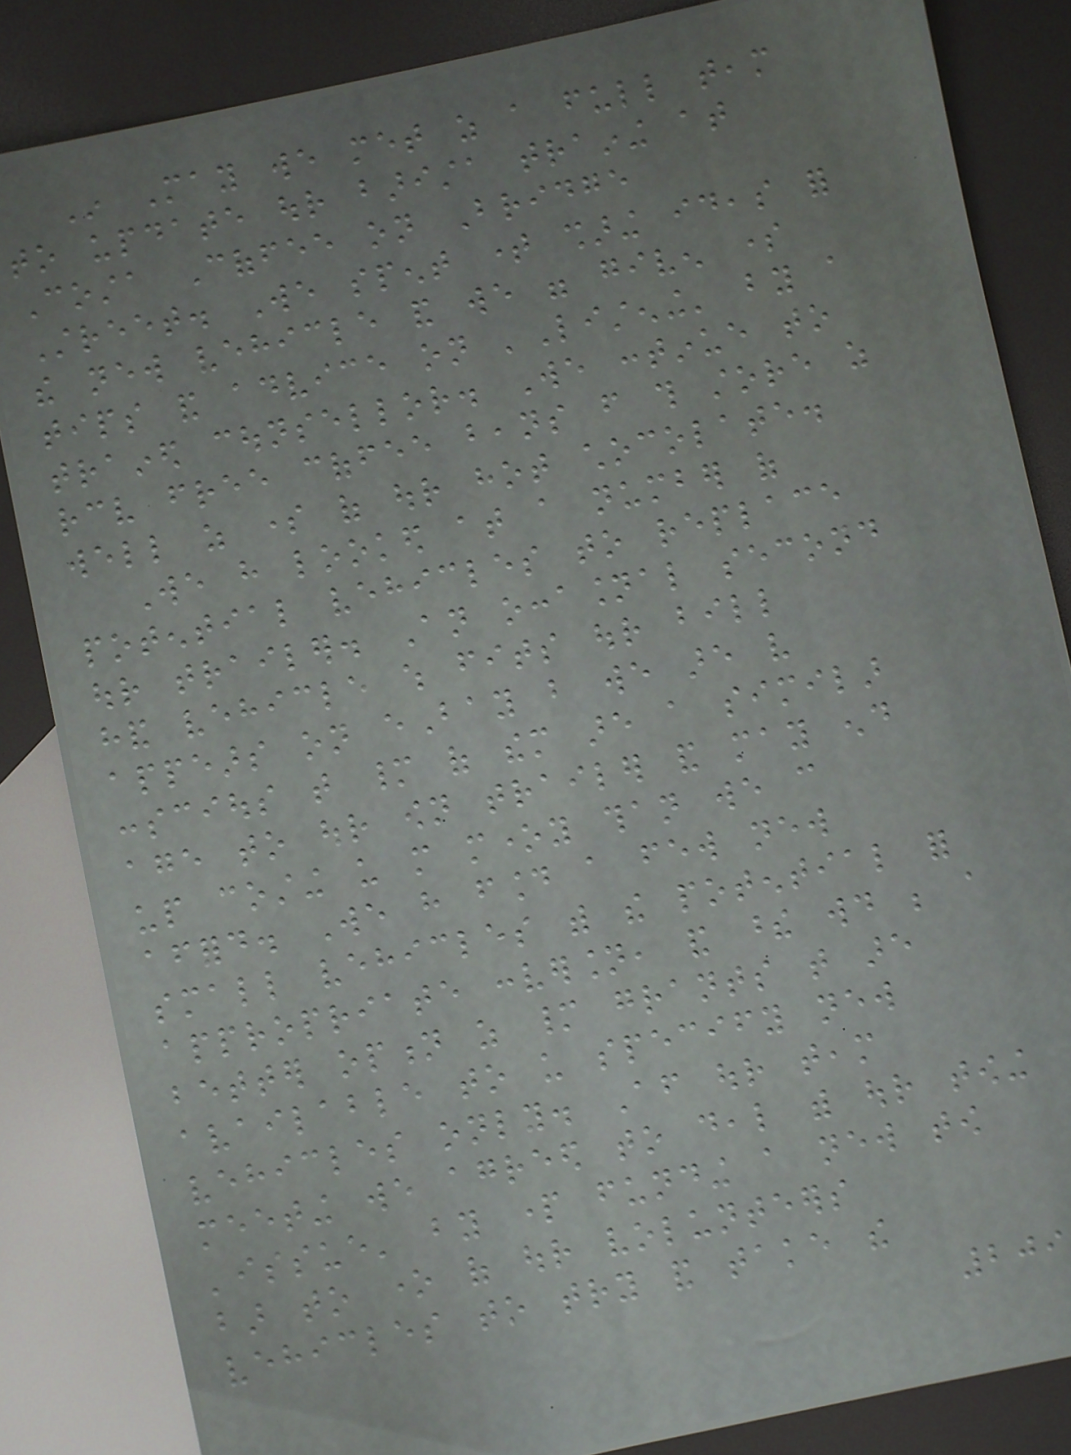In May we met as a full team
to update our barista training at
Costa Coffee on Bridge
Street. We spent time sharing ideas for
the new vehicle and we were given some
tips and advice on 'Listening' by a
trained counsellor. We continue to
receive free coffee beans from this store as
well as some of our hot chocolate.
We have looked at a number of
potential vehicles to replace
our trailer. An occasional second
hand vehicle which fits our bill
appears on eBay but we are very
conscious that many of them are a similar
age to our own trailer and may end
up costing us more money than we can
afford. We have found a few new
small vehicles with the potential for
appropriate conversion, and these would be a
better option as many grants that are
available to us specify new
vehicles only. After our team
meeting we agreed to deal with our towing
'issue' by part funding a new tow
bar to one of our volunteers
vehicles to try and take the
209
